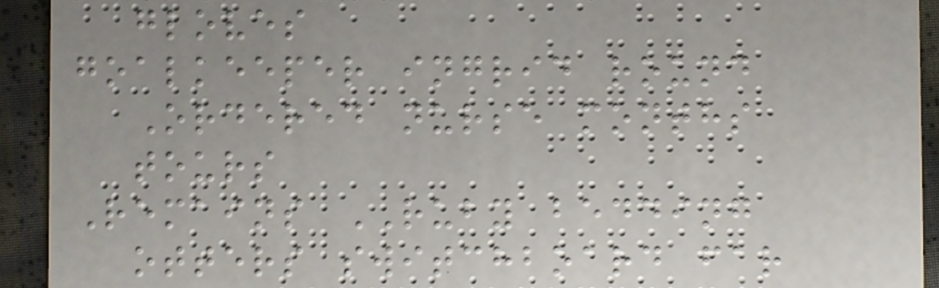gloves
goalkeeper ingrid round
Ordered nurse months
tours
Remains RUBY bedding
otters switchboard far
